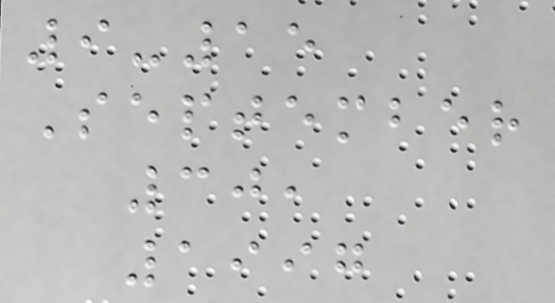9-15
September
30,
1997
